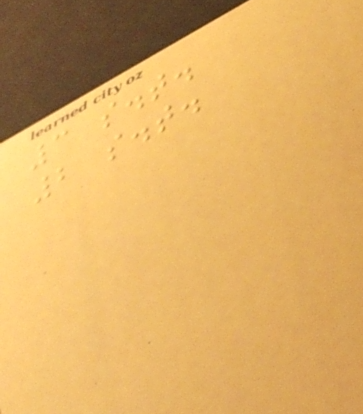3 s.t.
2 s.t.
